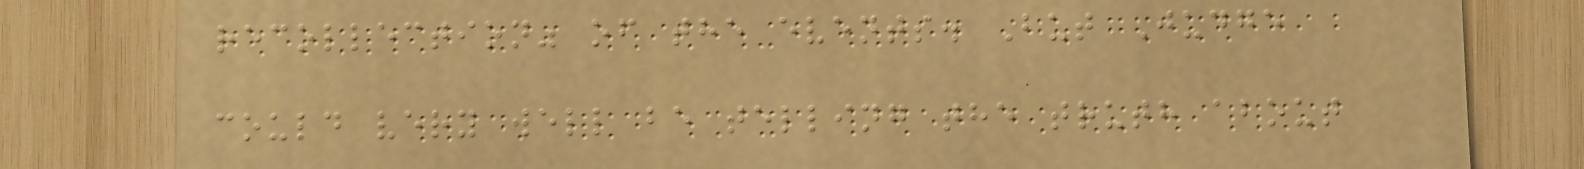recollection" of the events. But Judge
could very well be telling the truth about
